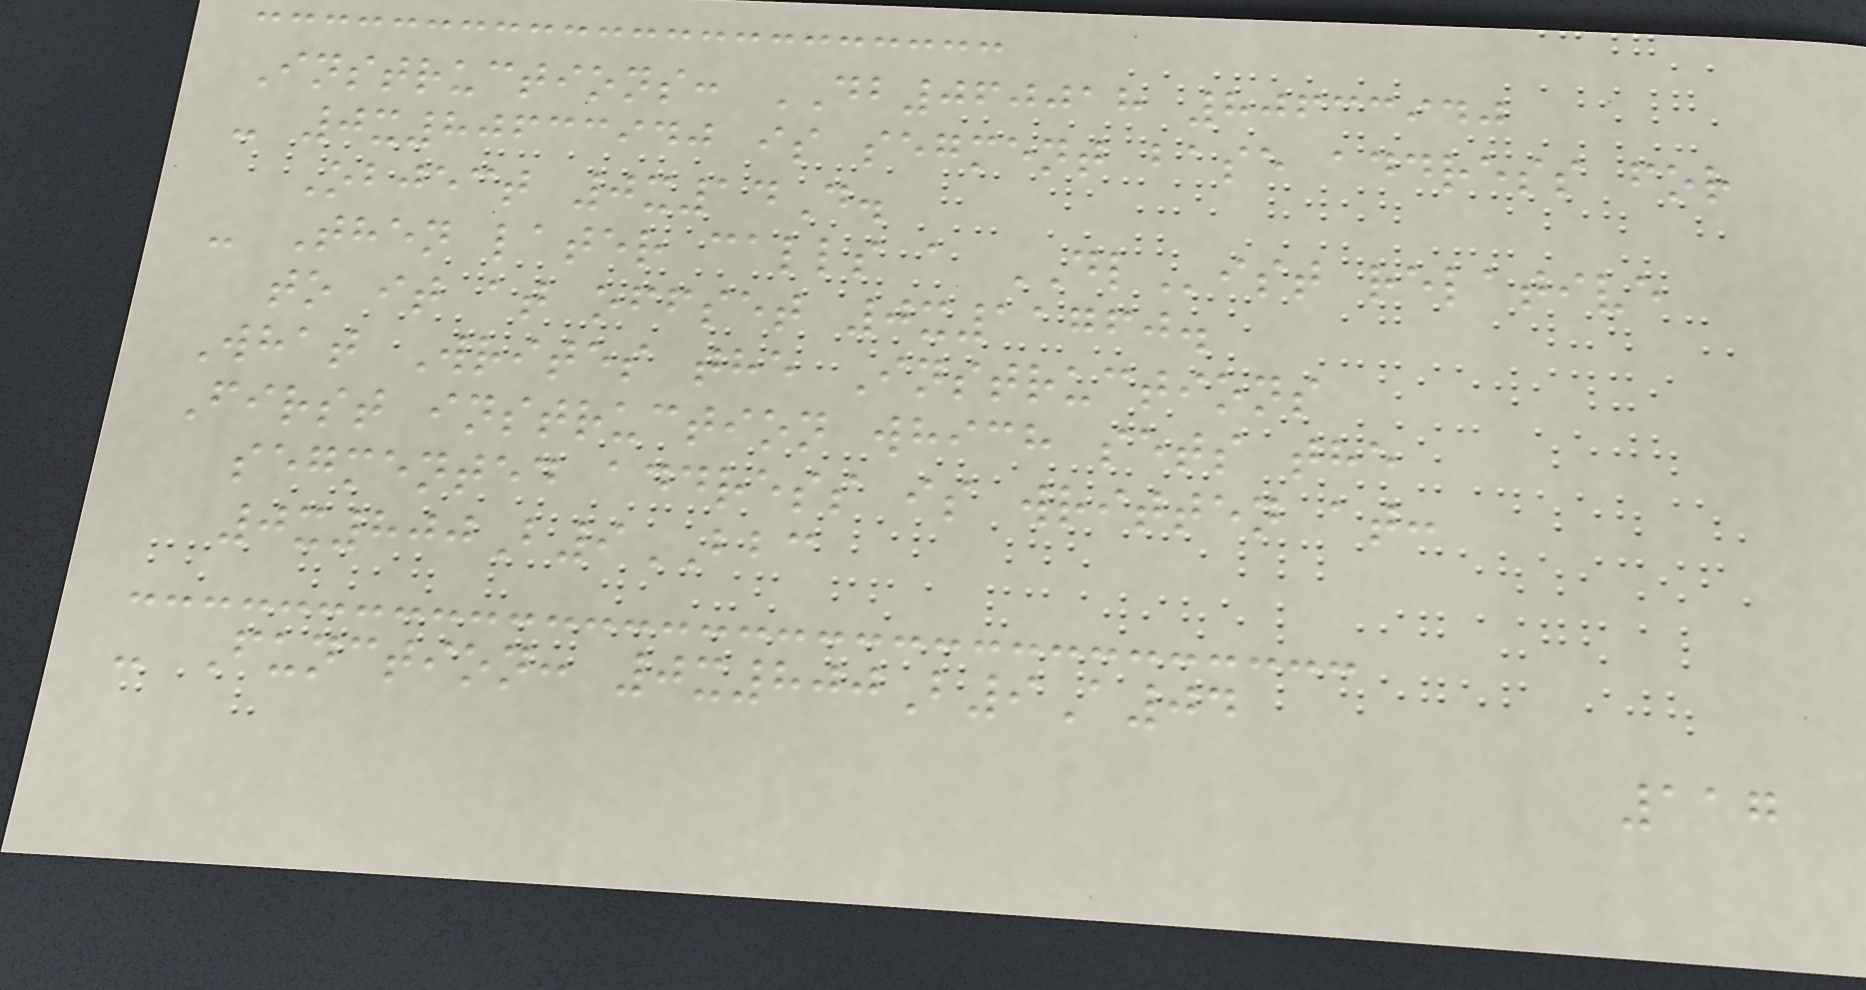Instructions: DB060018 80633940
- 0x80633940 is segment base address for
Object 0x14D.
- Then later calls a DList relative
to it at offset 0x11760.
What Writes the Instructions
First instruction which sets the
segmented address is written at:
0x800B9BBC
- Function: 0x800B9A04
117
